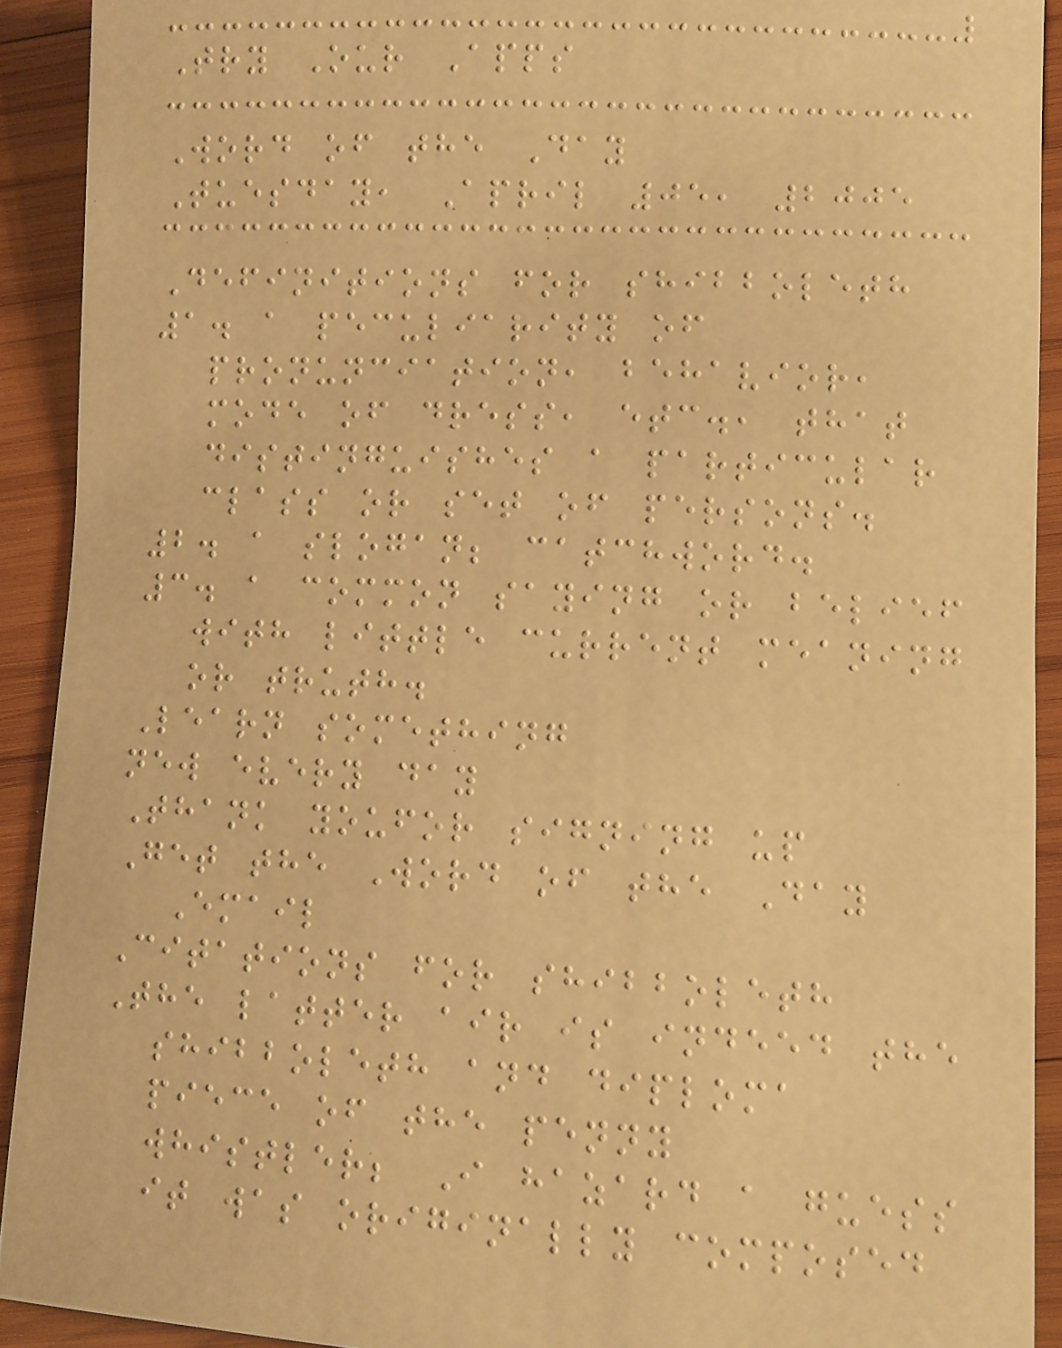Try Our Apps
Word of the Day
Tuesday, April 05, 2005
Definitions for shibboleth
1. a peculiarity of
pronunciation, behavior,
mode of dress, etc., that
distinguishes a particular
class or set of persons.
2. a slogan; catchword.
3. a common saying or belief
with little current meaning
or truth.
Learn something
new every day
Thank youfor signing up
Get the Word of the Day
Email
Citations for shibboleth
The latter air is indeed the
shibboleth and diploma
piece of the penny
whistler; I hazard a guess
it was originally composed
